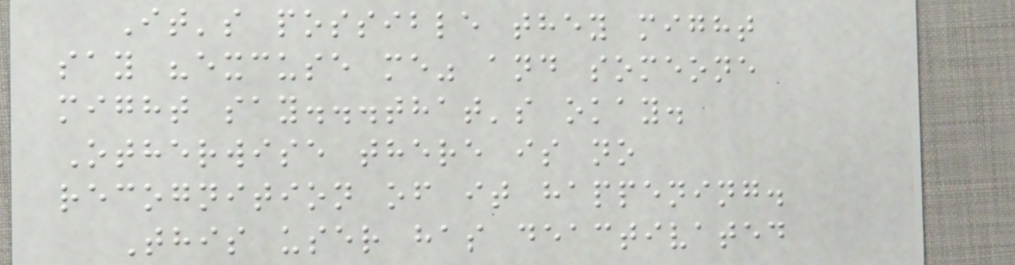It's possible they might
say "excuse me" and someone
might say...that's okay.
Otherwise there is no
recognition of it happening.
This user has deactivated
